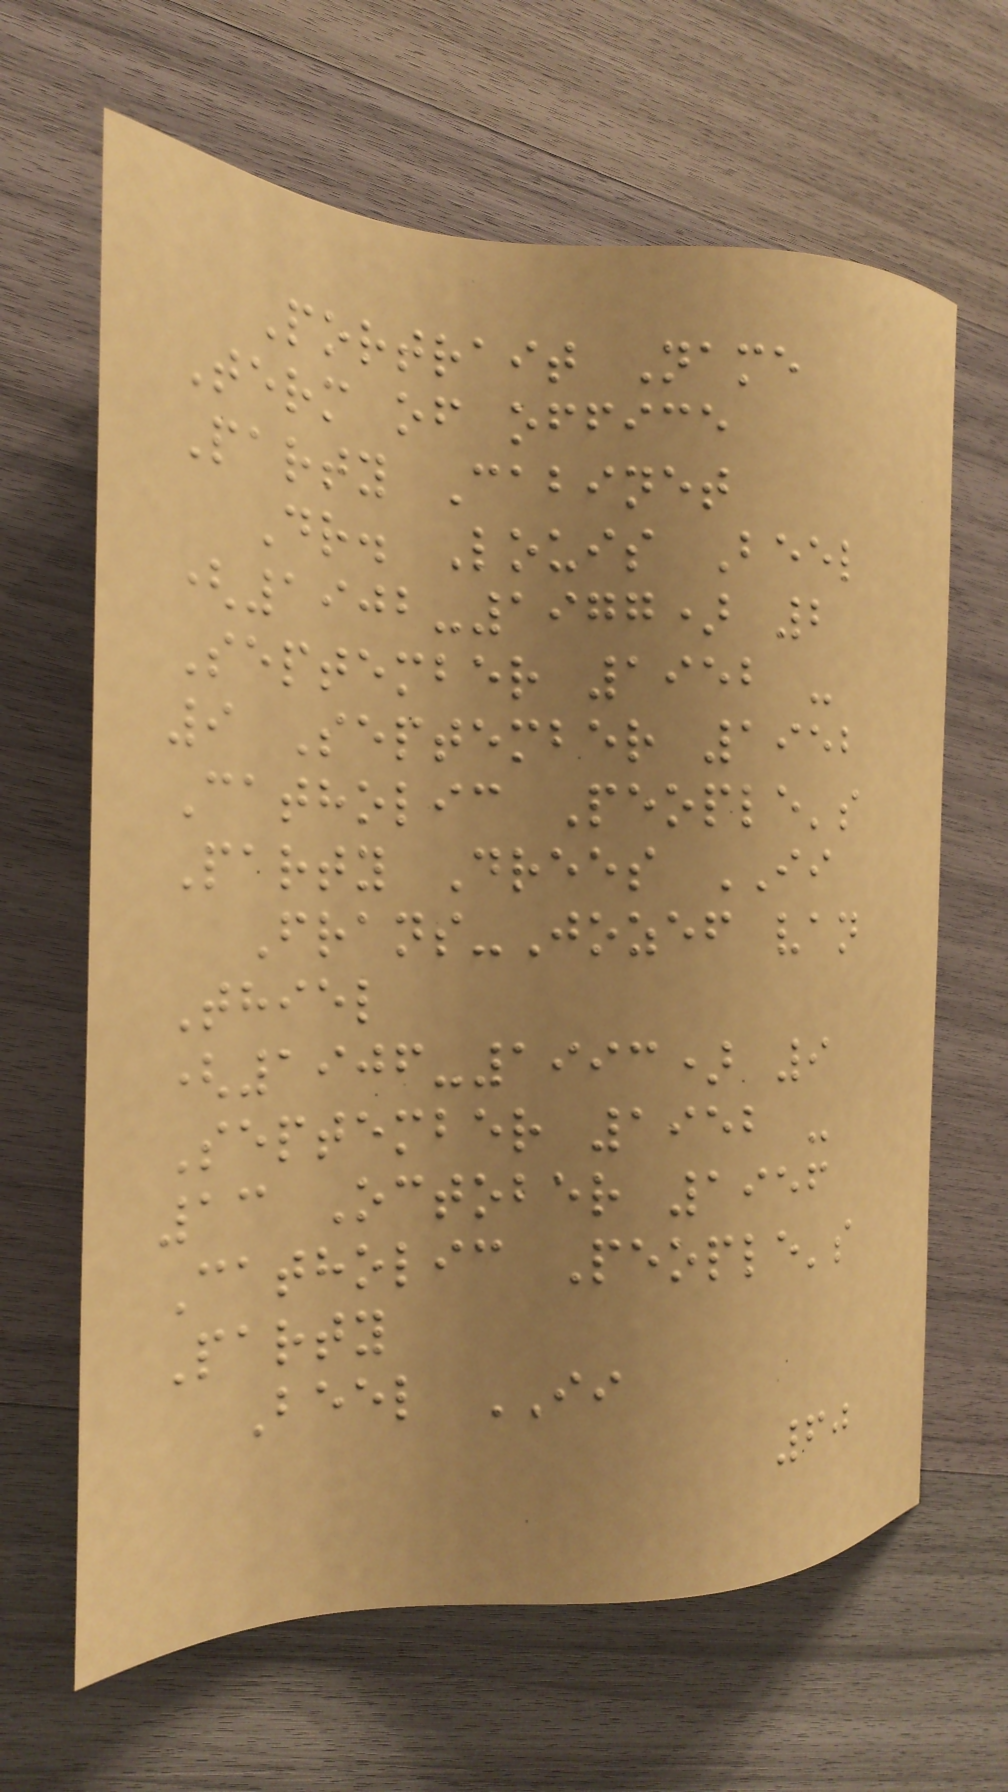Portrait Name
Term of office
Party Cabinet
Dr. Louis Beel
(1902-1977) 2
September 1952 -
9 September 1952
Catholic People's
Party Drees II
Frans-Jozef van
Thiel
(1906-1993) 9
September 1952 -
13 October 1956
Catholic People's
Party
Beel II
60
